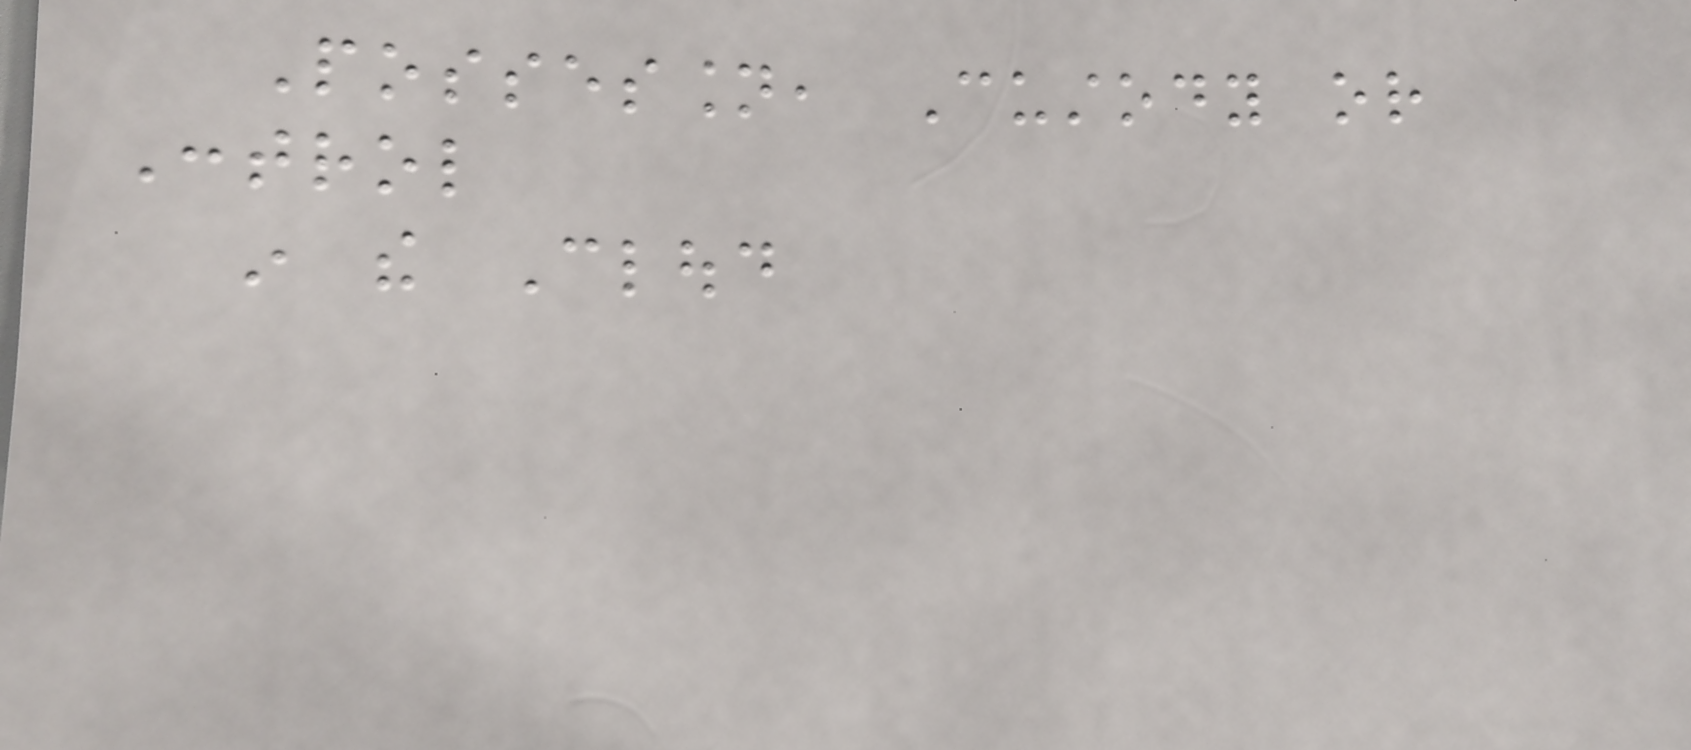Possession, Custody or
Control
in the Cloud
